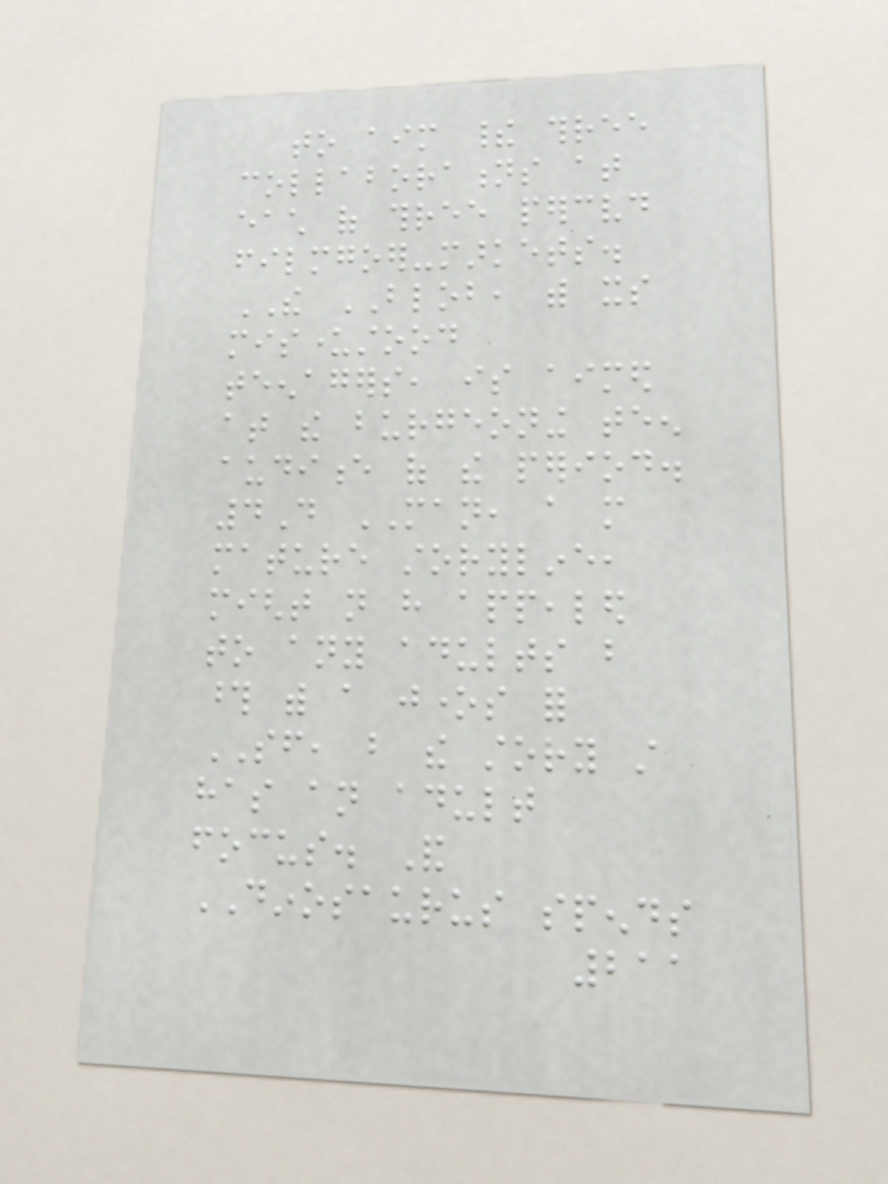to aim their three
collaborations at
each of three perceived
filmgoer-markets.
THE BLOB, with its
misunderstood
teenagers, is aimed
at the burgeoning teen
audience of the period.
4D MAN, a more
mature storyline,
might not have appealed
to any adults but
those with a jones for
SF, but the story still
has an adult
focus. And
DINOSAURUS spends
211
